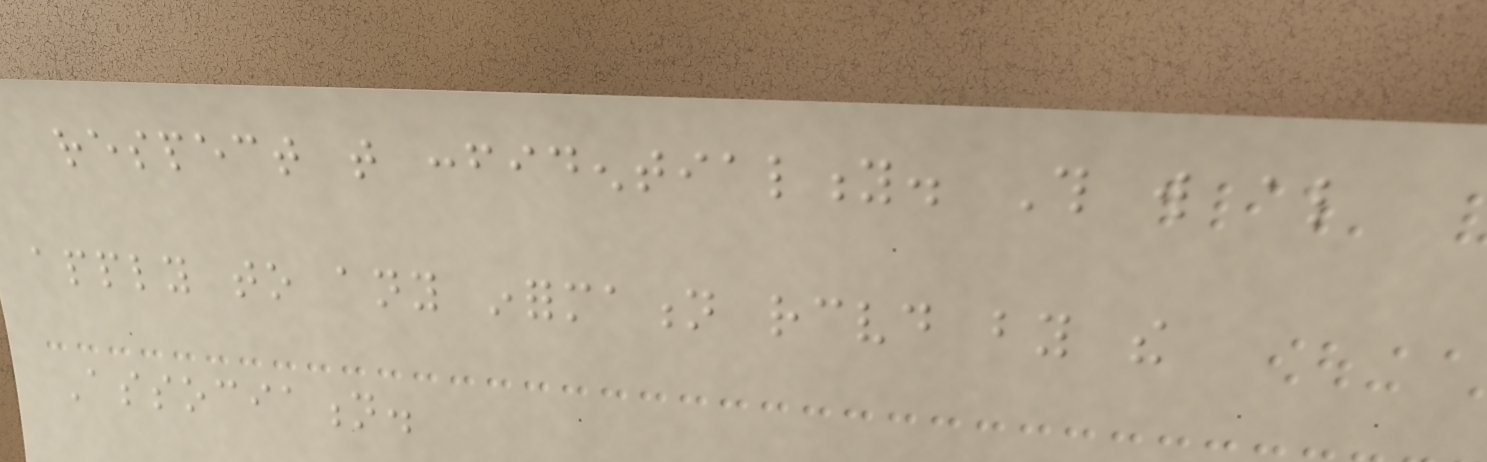respect that confidentiality. This will also
apply to any information received by the
Association.
